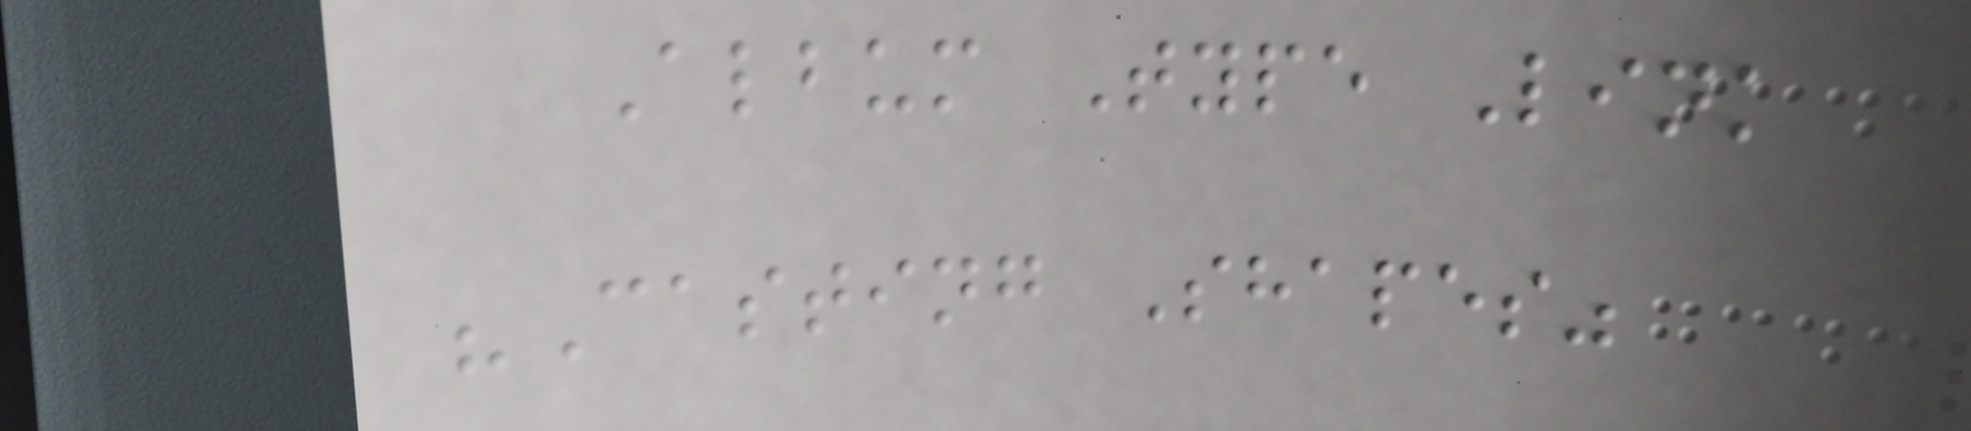Album Type Link
"Casting Shapes"
